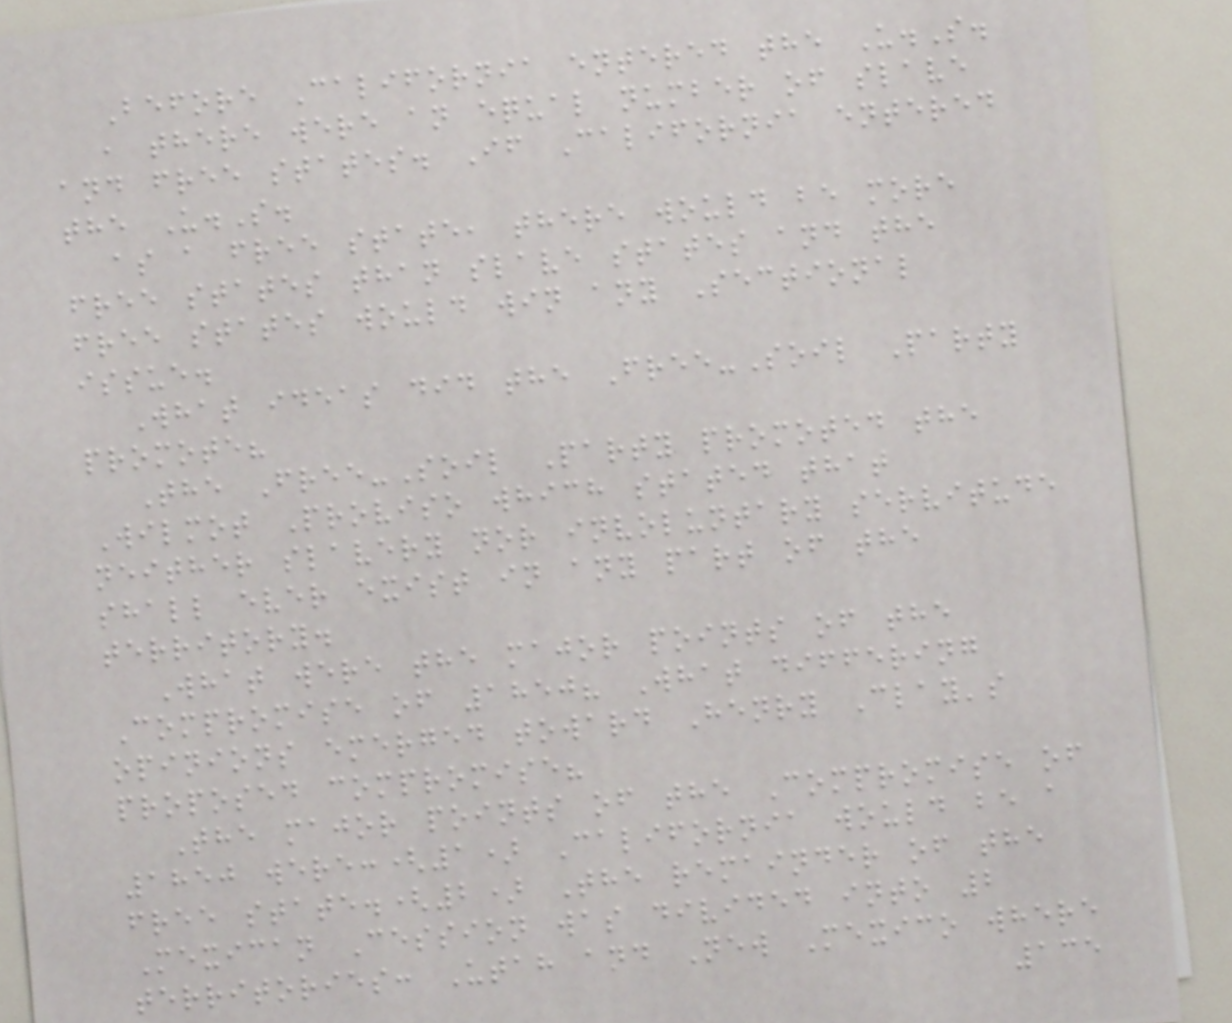Before California entered the U.S.
, there were an equal number of slave
and free states. If California entered
the U.S.
as a free state, there would be more
free states than slave states and the
free states would win any Sectional
issue.
What ideas did the Free-Soil Party
promote?
The Free-Soil Party promoted the
Wilmot Proviso which stated that
neither slavery nor involuntary servitude
shall ever exist in any part of the
territory.
What were the major points of the
Compromise of 1850? What differing
opinions emerged toward Henry Clay's
proposed compromise?
The major points of the Compromise of
1850 were:(1) California would be a
free state.(2) The remainder of the
Mexican Cession was divided into 2
territories: Utah and New Mexico where
135
